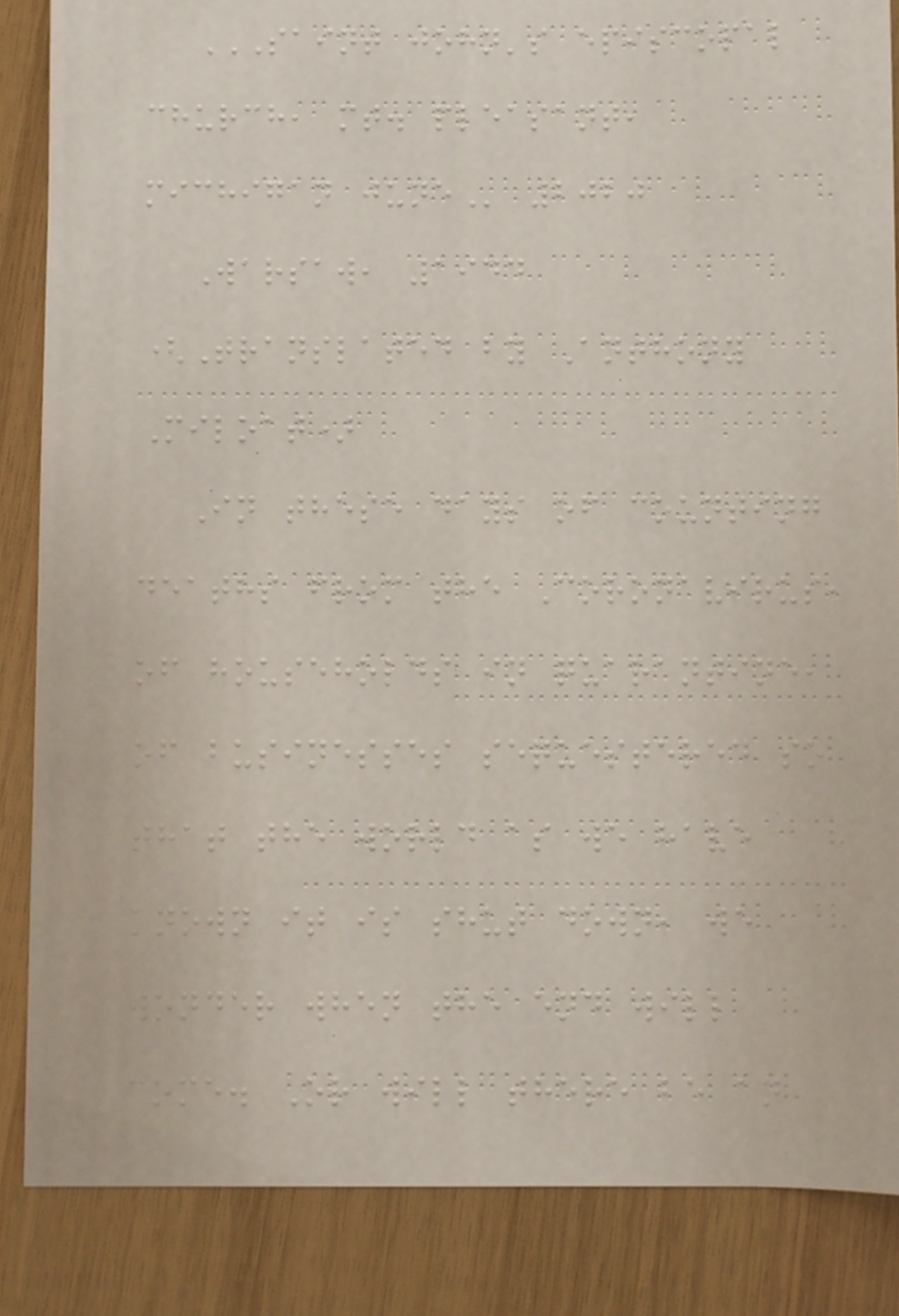SAINT JOHN'S EPISCOPAL
CHURCH, MT. PLEASANT,
MICHIGAN JUNE 2020
Warsaw, 1944
(Translated by Anthony
Miloat)
In these days of counting
deaths from the Coronavirus,
of households in quarantine,
of businesses sequestered so
that the world as we have
known it is shut down, we
wonder when the end will
come. Or will there be an
